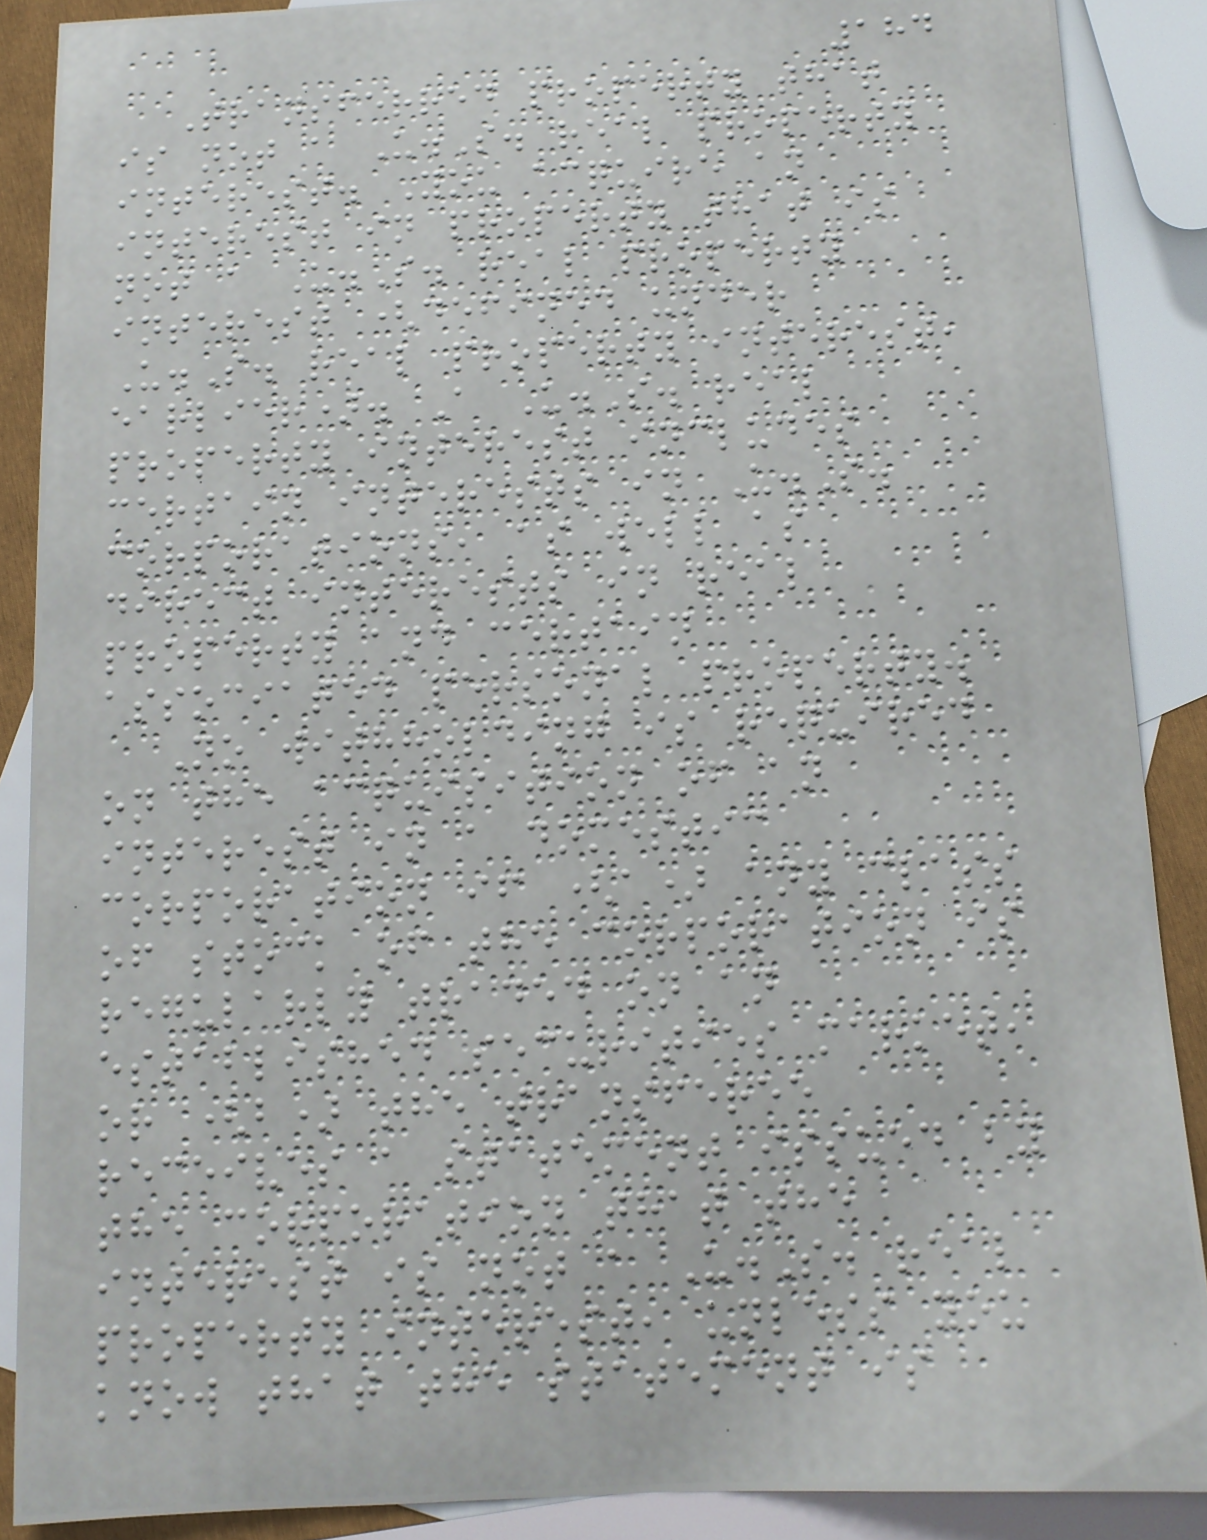184
Transferred property that
is not a U.S. real property
interest. You acquire an
interest in property that is
not a U.S. real property
interest (defined under
U.S. real property interest,
earlier). A U.S. real
property interest includes
certain interests in U.S.
corporations, as well as
direct interests in real
property and certain
associated personal property.
No withholding is required
on the acquisition of an
interest in a domestic
corporation if (a) any class
of stock of the corporation is
regularly traded on an
established securities market,
or (b) the transferee
receives a statement issued by
the corporation that the
interest is not a U.S. real
property interest, unless you
know that the statement is
